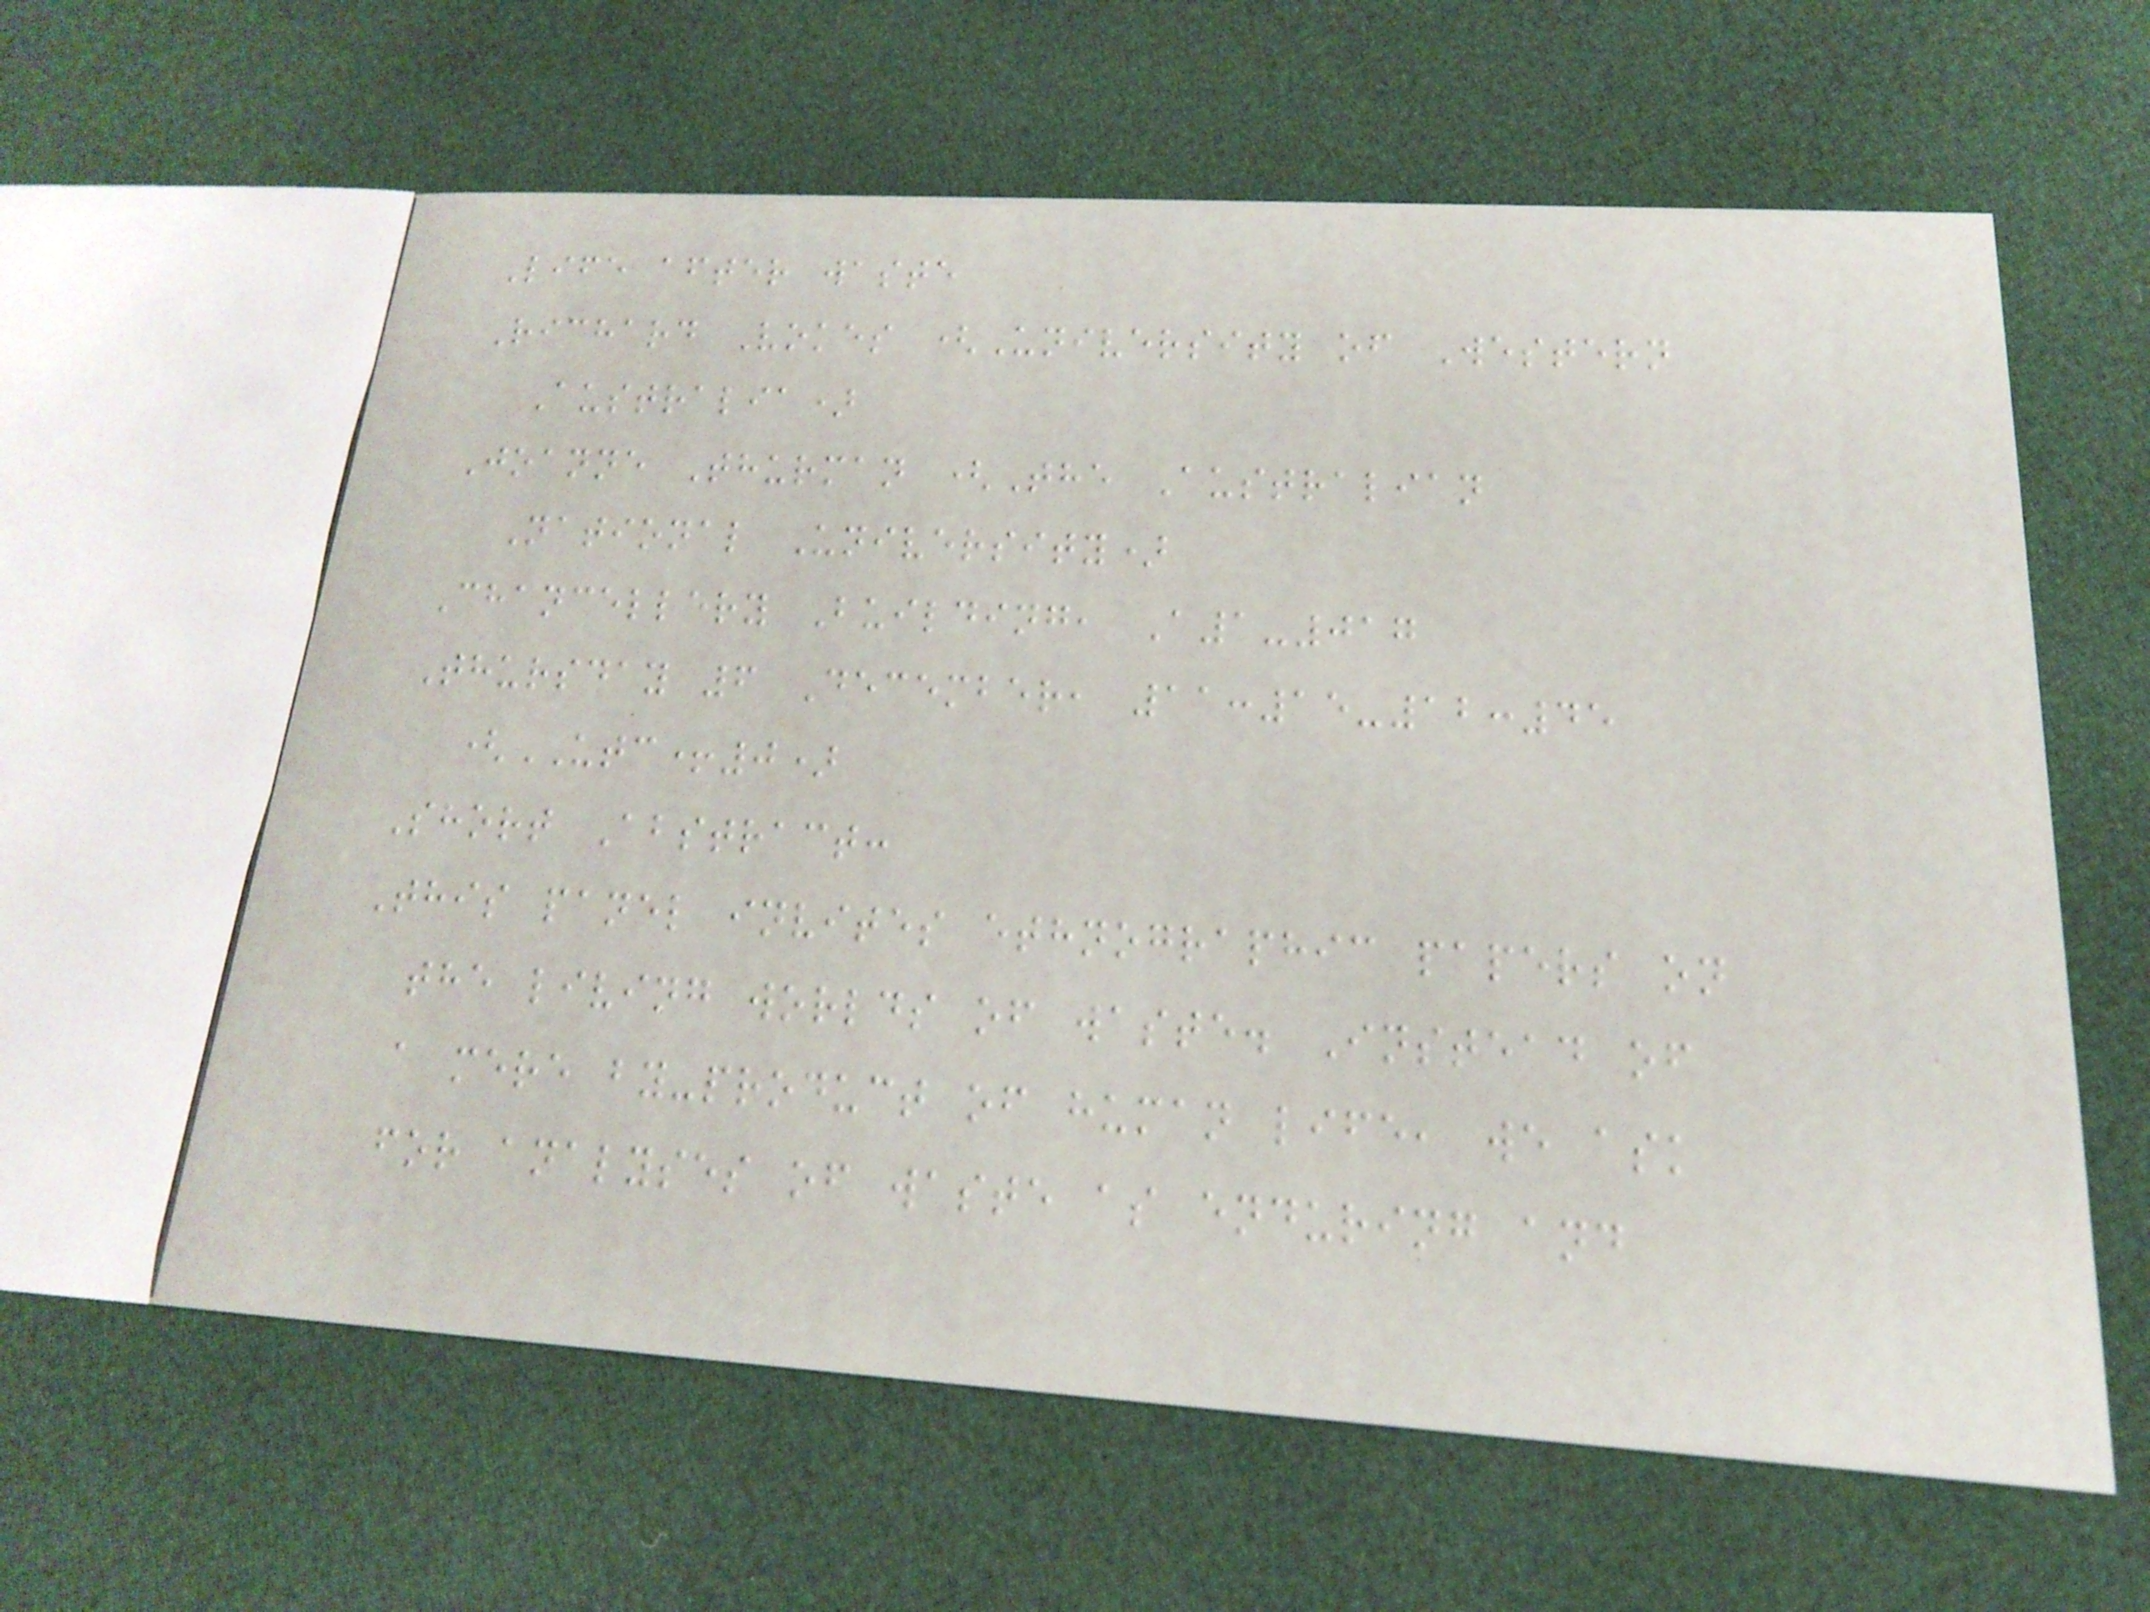Life after waste
Richard Vokes (University of Western
Australia)
Joanne Thurman (The Australian
National University)
Chancellery Building, A1-017
Thursday 6 December, 11:15-12:45
(UTC+0)
Short Abstract:
This panel invites ethnographic papers on
the living worlds of waste. Instead of
a mere by-product of human life, we ask
for analyses of waste as enduring and
